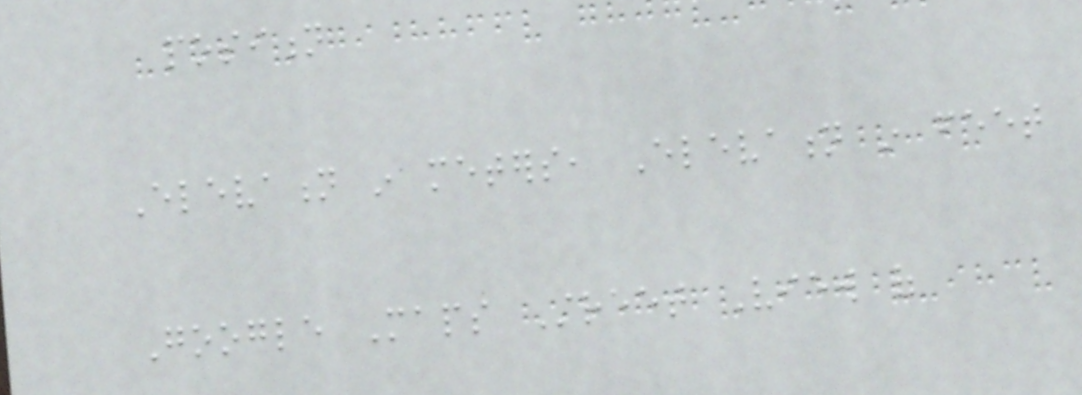position
Elevation in meters, Elevation in feet
Google Maps Street View of
